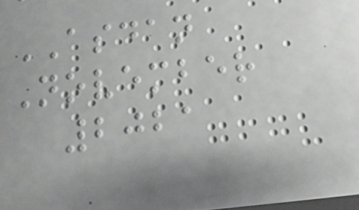ASDAN
November
2021
